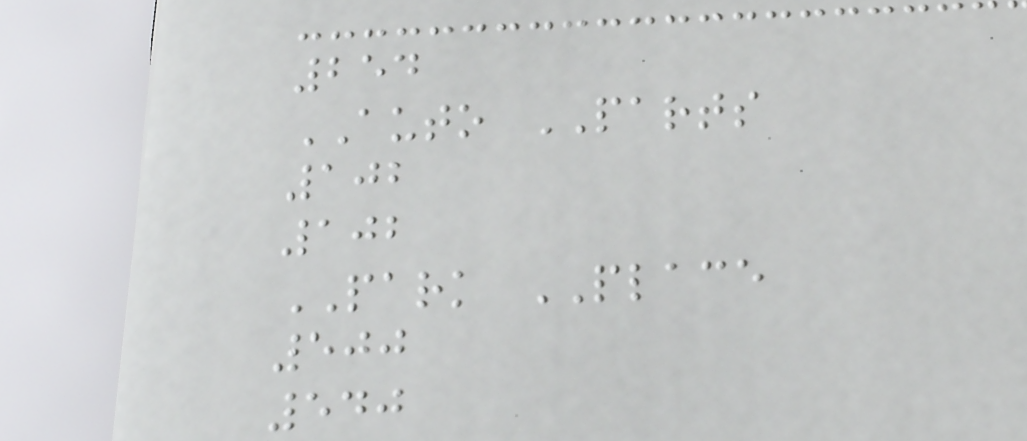254
AUTO PARTS
102
102
PARK PLACE
500
540
